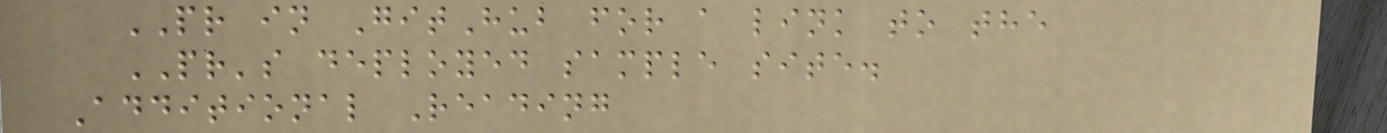PR in GitHub for a link to the
PR's deployed sample site.
Additional Reading
